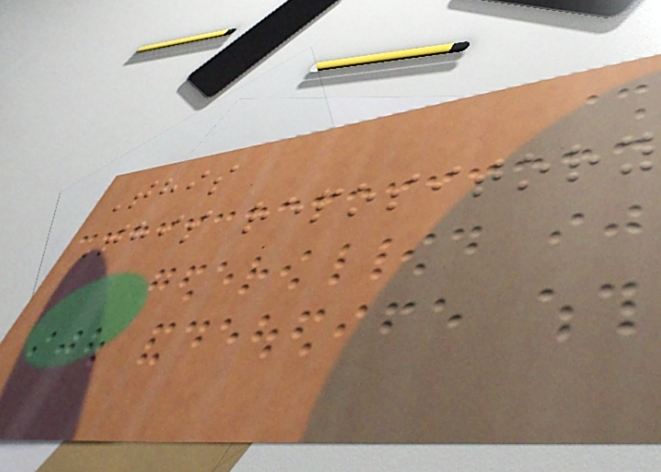This
This repository
